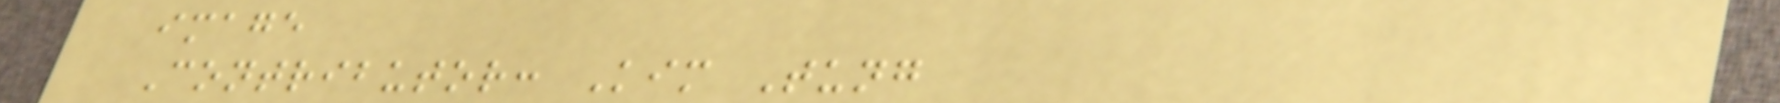image
Contributor: Kim Tung
